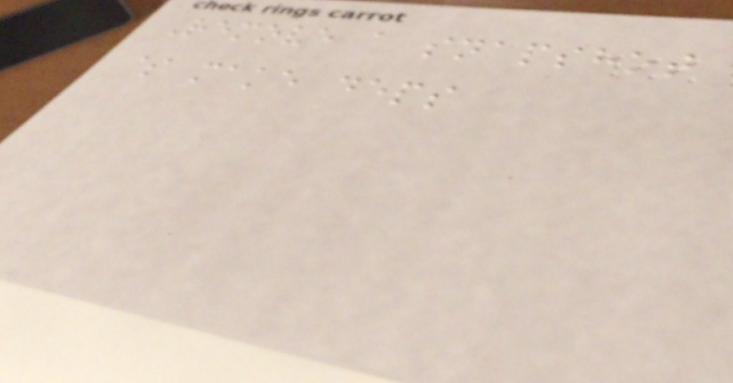Remove a snapshot
$ make deps
